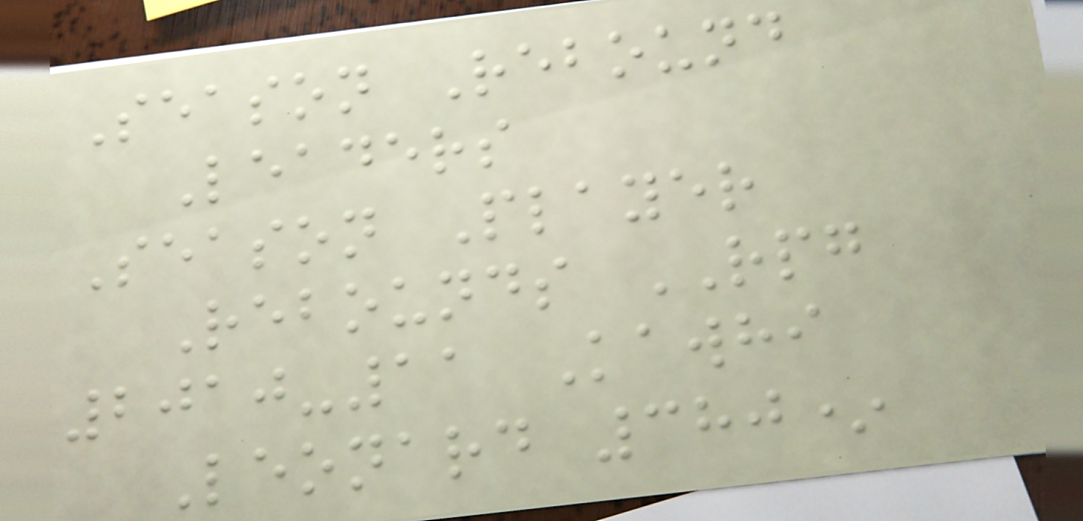Season Rebound
Leaders
Season Player
Rebounds RPG
2010-11 Kawhi
Leonard 380*
